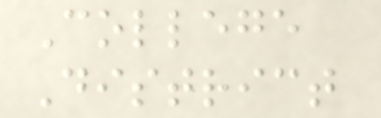College
District
